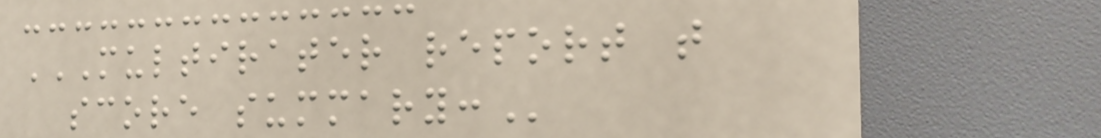MULTIRATER REPORT T
SCORE SUMMARY:
